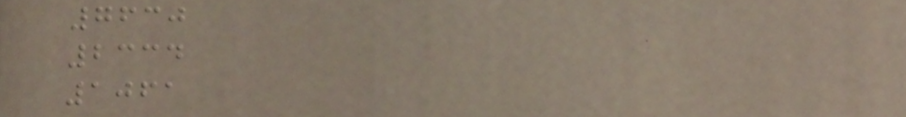7630
2334
1061
